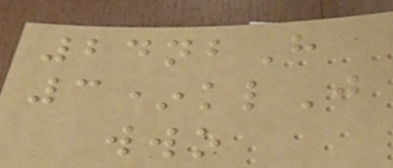24nbH
3*klJ
wwo
